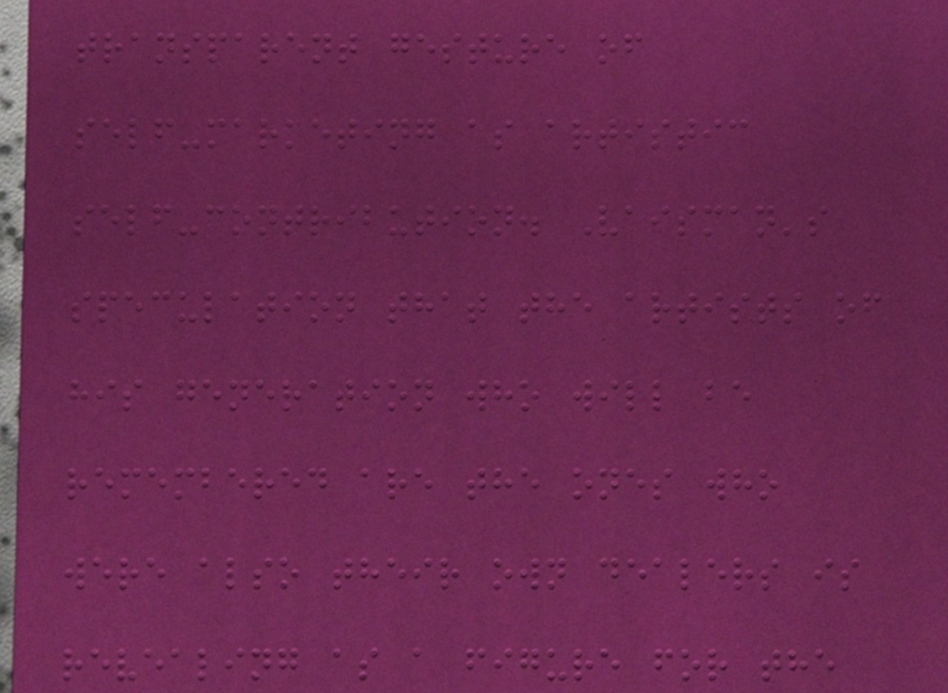transparent gesture of
self-marketing as artistic
self-contribution. Vaisman's
speculation that the artists of
his generation who will be
remembered are the ones who
were also their own dealers is
revealing as a figure for the
